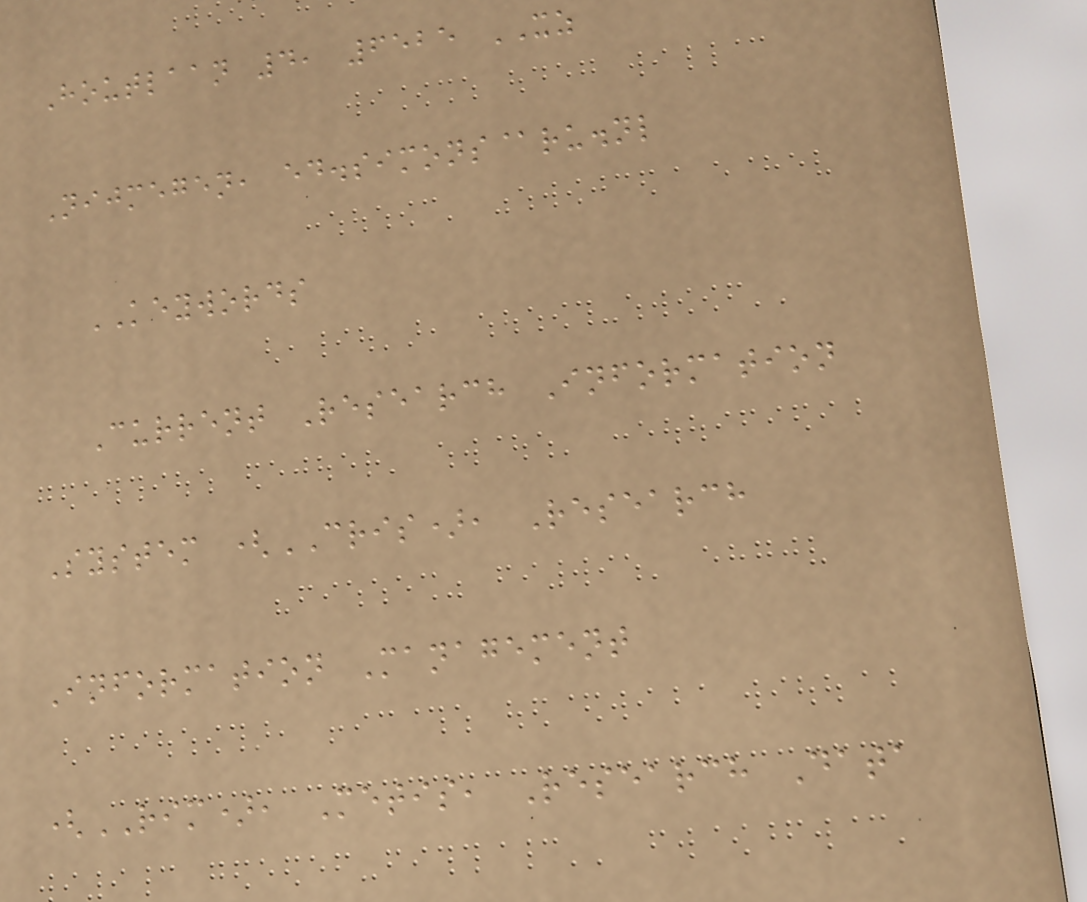Houtlaan 4, 6525 XZ
Nijmegen, ed.simons@ru.nl
KEYWORDS
Current Research Information
System (CRIS), Research
Information Management
(RIM), Metis, Research Data
